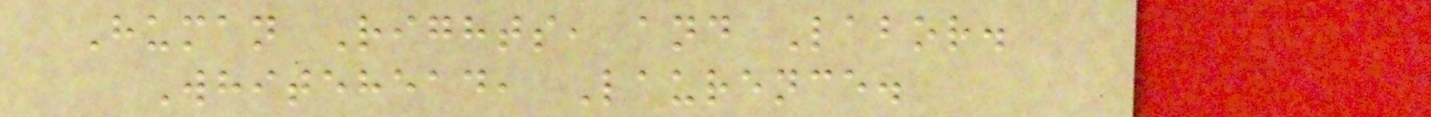Human Rights, and Labor.
Whitehead, Laurence.
